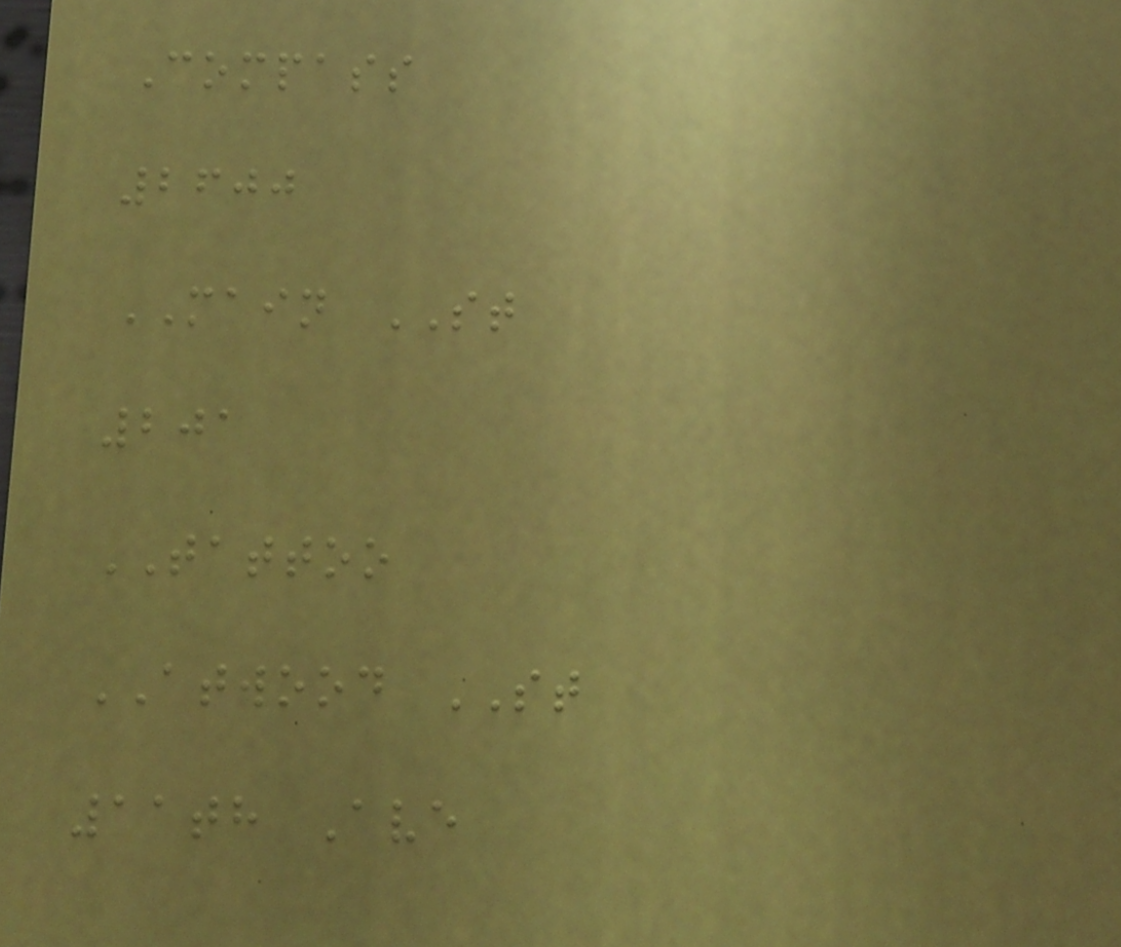Compass
2600
MAIN ST
201
TATTOO
ATWOOD ST
11th Ave
